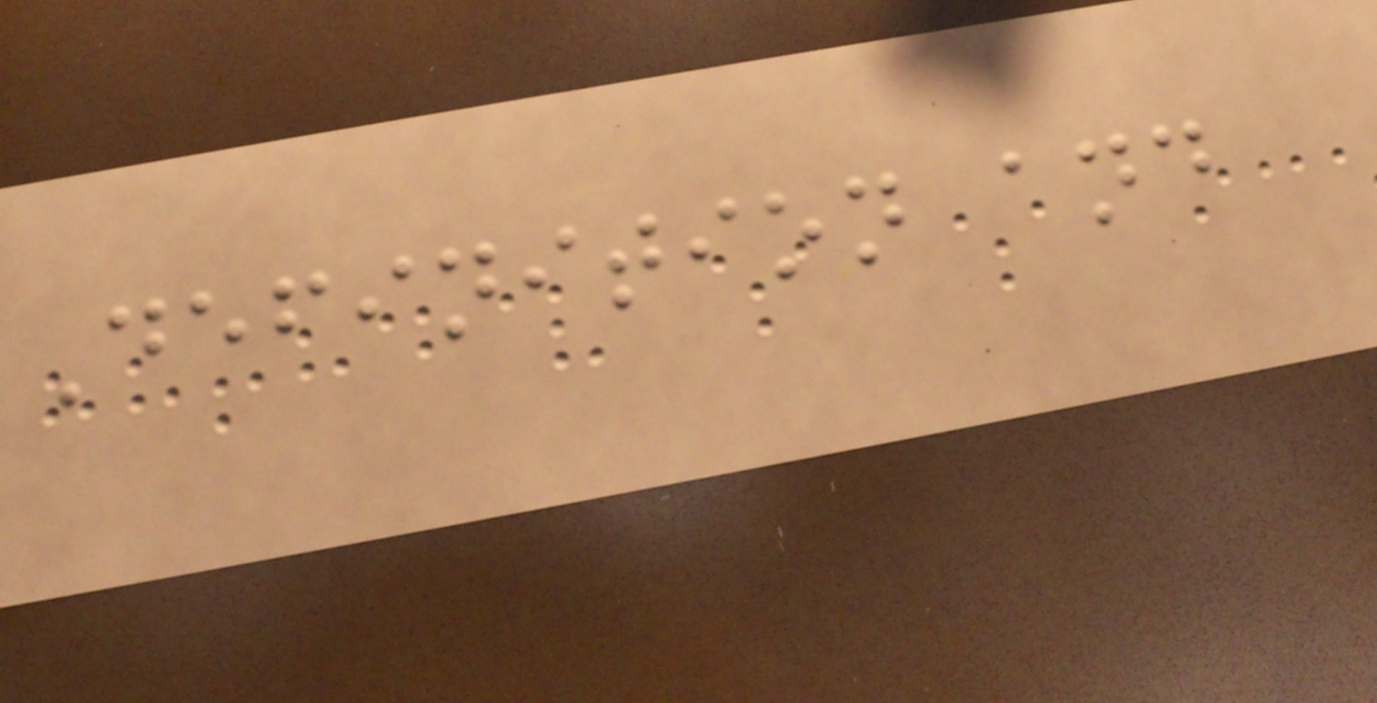Definition and
